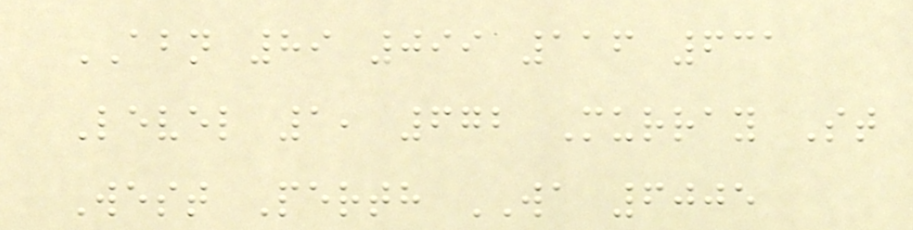ABN 89 099 116 631
Level 1, 672 Murray St
West Perth WA 6005
